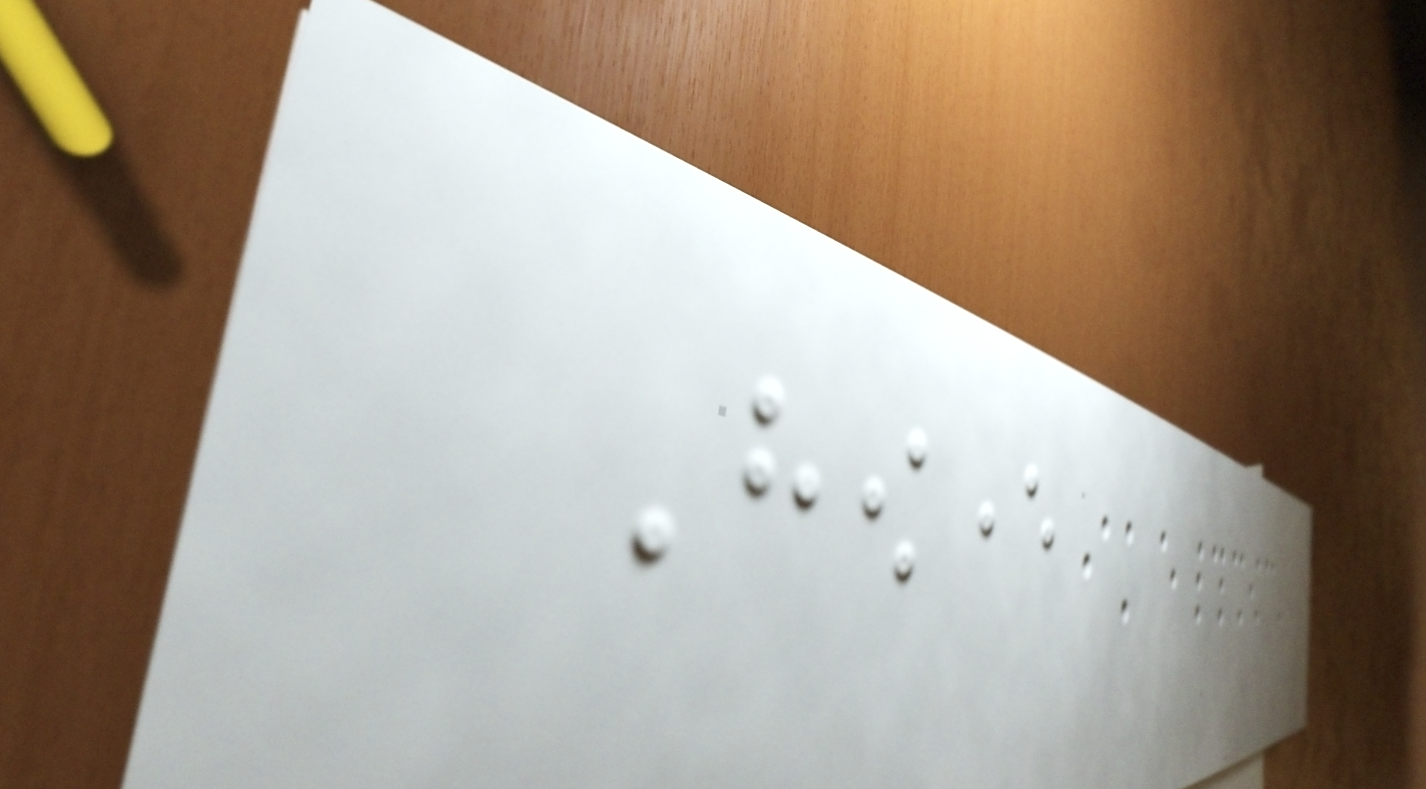However
